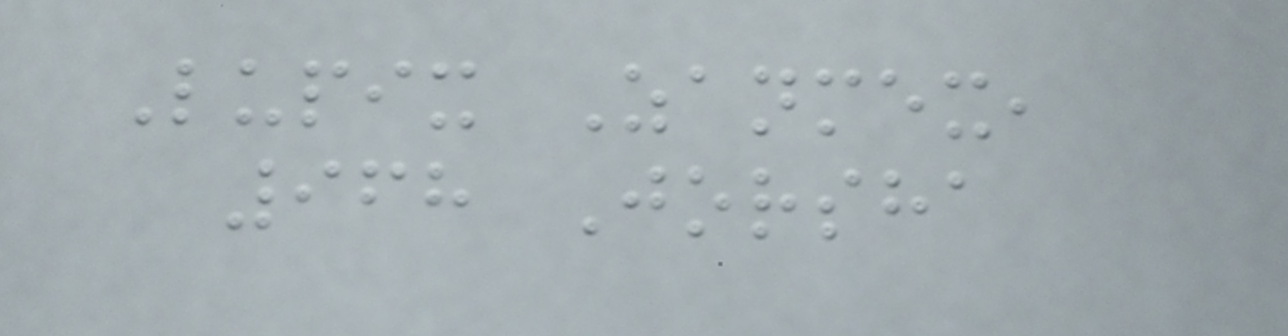Lupix Zanmex,
968 Jorsha
